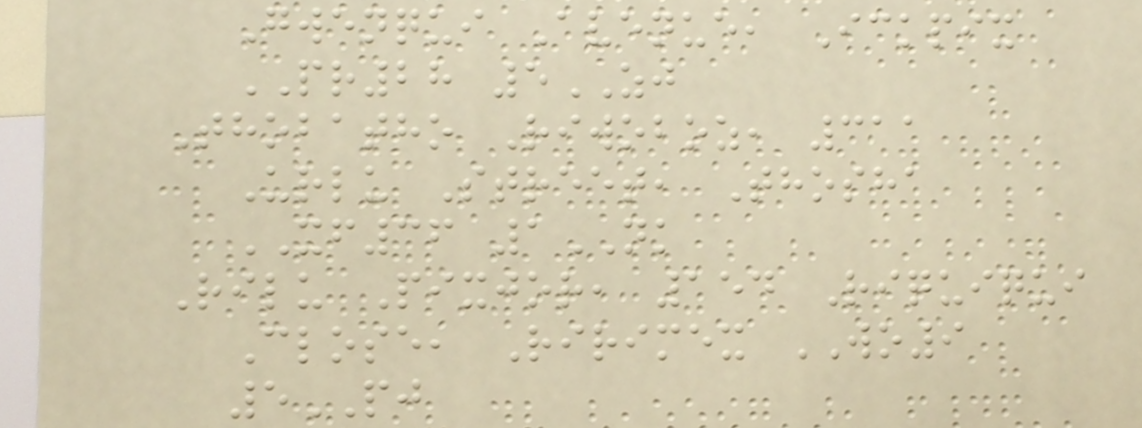Gwenqui Avenue, Ickpix
PR28 5ZJ
Thobatho Riwoboz, 311
Urlu Street, Thosha
XF36 1NK
Rilu Pixjor, 154 Riquiqui
Close, Ririmex WO9
5PJ
